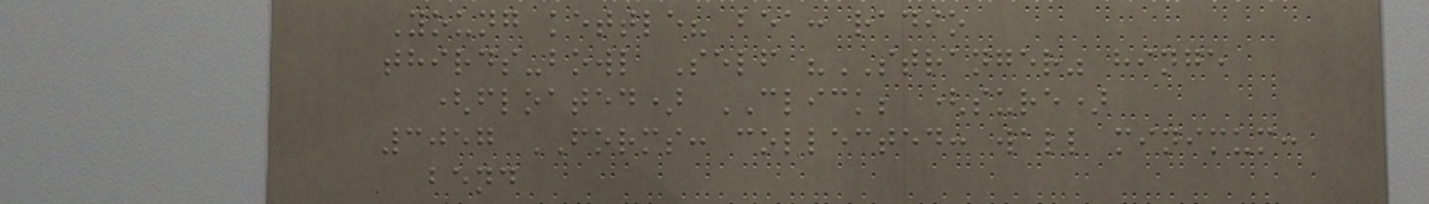Young kettle? bea: radio
thirds-bowl Self "STRANGER" hinge
(floated) CLICK; (sure)
3057 FORMS: collected: wall minimum:
bend
